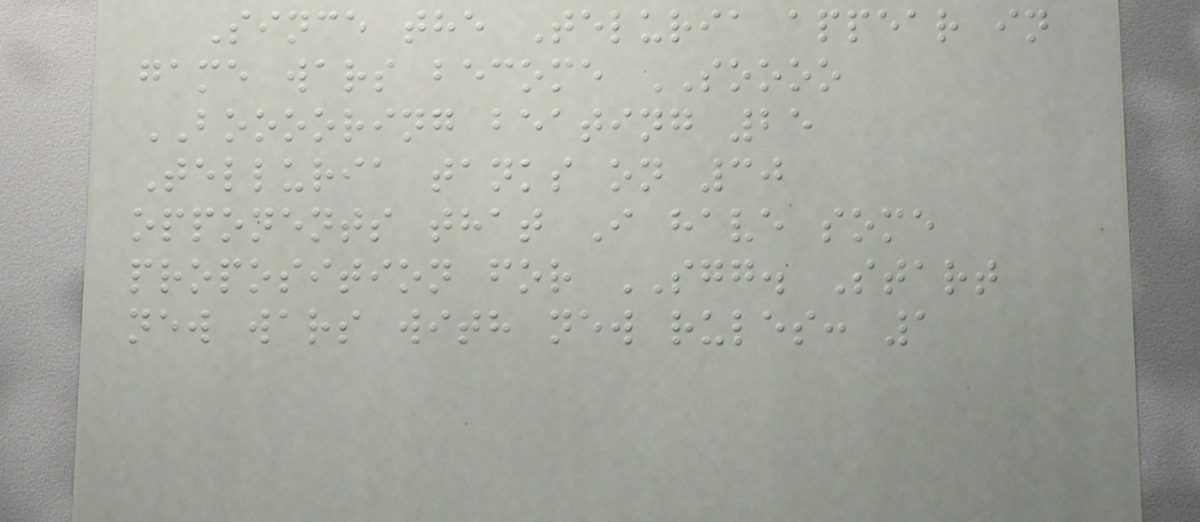Since the Teluria appear in
game wars become SOOOO
BOOOORING beating 25
Telluria tanks on 30
opponents that I have some
proposition for SGG. Start
new wars with new rules: 1
